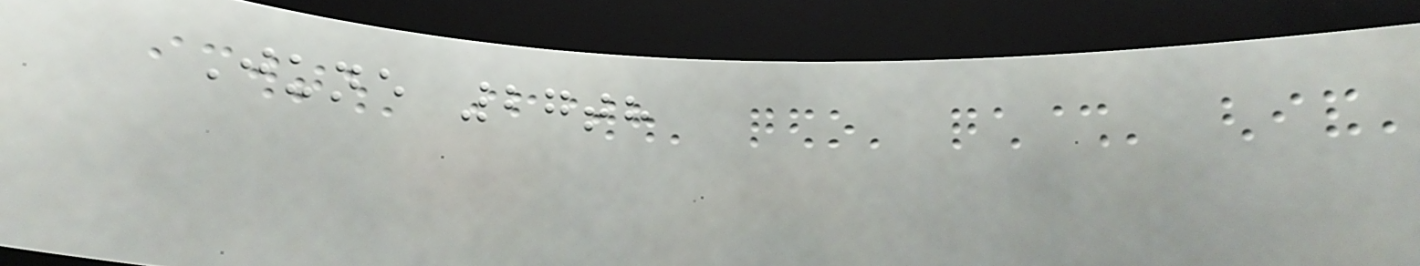June 27th
